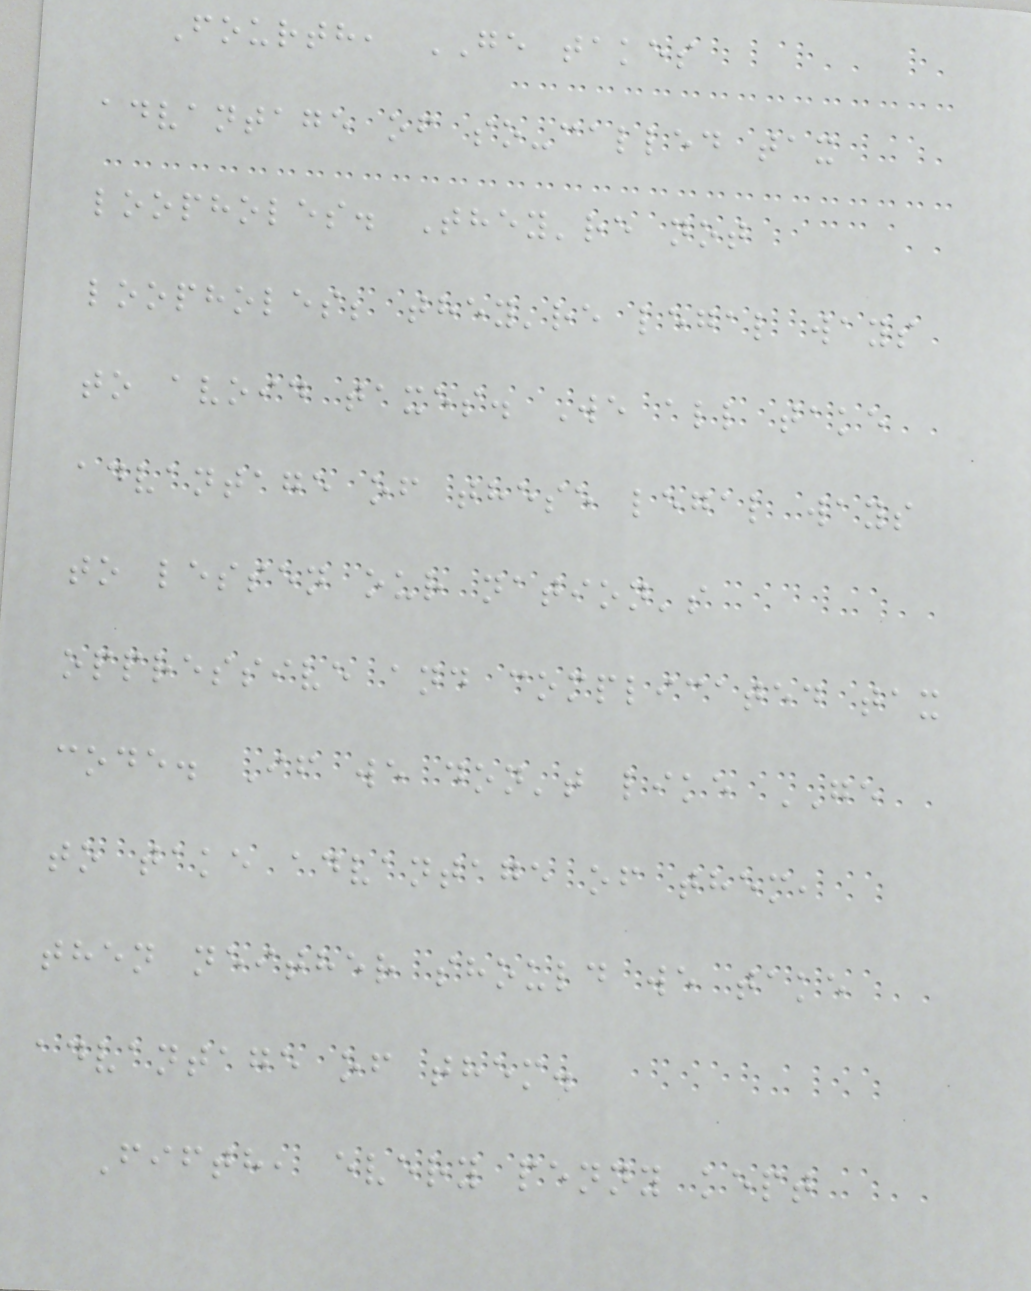Fourth, GE takes
advantage of so-called tax
loopholes. They're not
loopholes; they're legal ways
to avoid taxes. We all take
advantage of these legal ways
to lessen our nation's
oppressive and complicated tax
code. If we don't like GE
to take advantage of them,
then neither should we take
advantage of them.
Fifth, every penny kept
